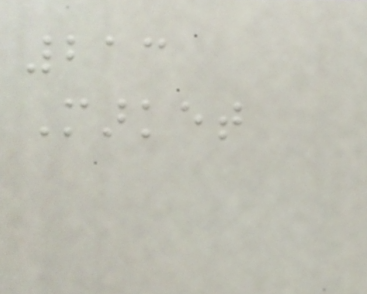213
Market
